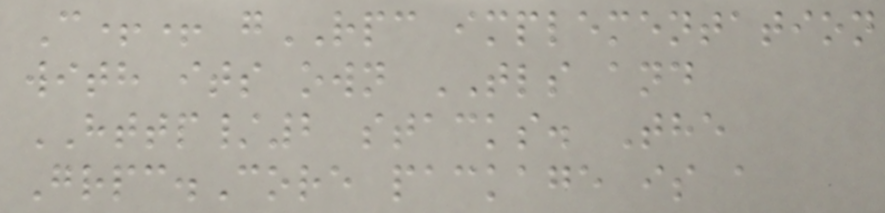C++ gRPC implementation
with its own TLS and
HTTP/2 stacks. The
Grpc.Core package is a
